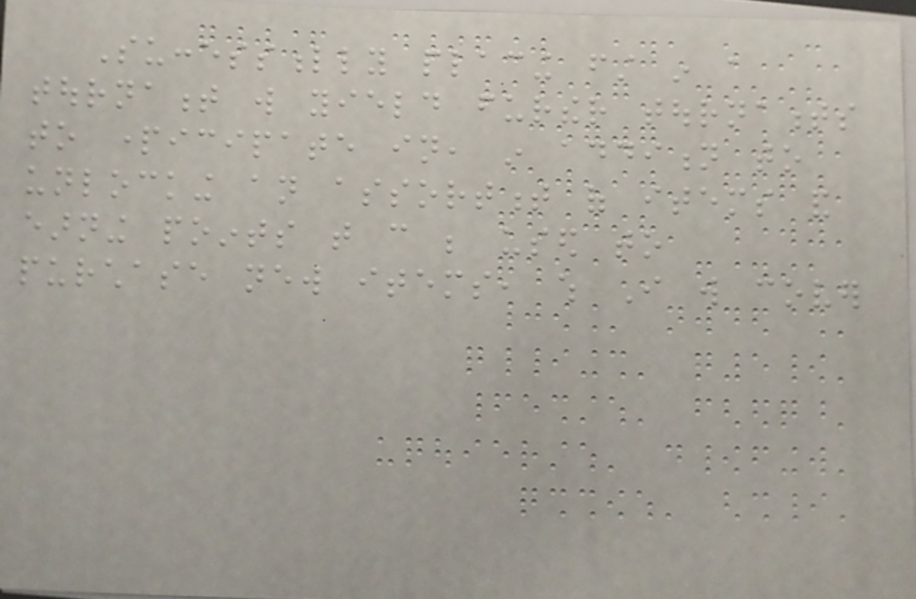Successfully placing first in a
tournament will yield further tournaments
to participate in, in addition to
unlocking an assortment of items and
earning points that can be used to
purchase new items, which I will cover
